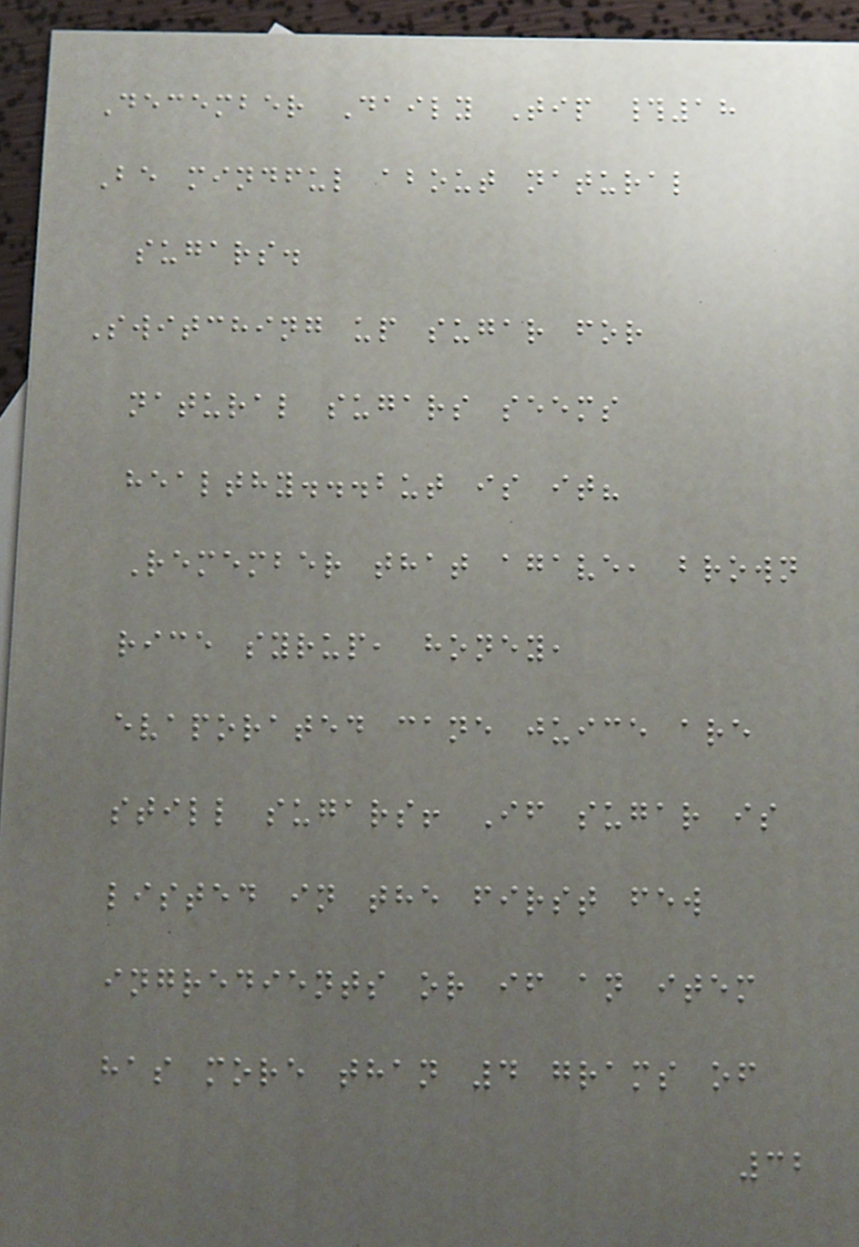December Daily Tip #18
Be mindful about natural
sugars.
Switching up sugar for
natural sugars seems
healthy...but is it?
Remember that agave, brown
rice syrup, honey,
evaporated cane juice are
still sugars! If sugar is
listed in the first few
ingredients or if an item
has more than 4 grams of
32
